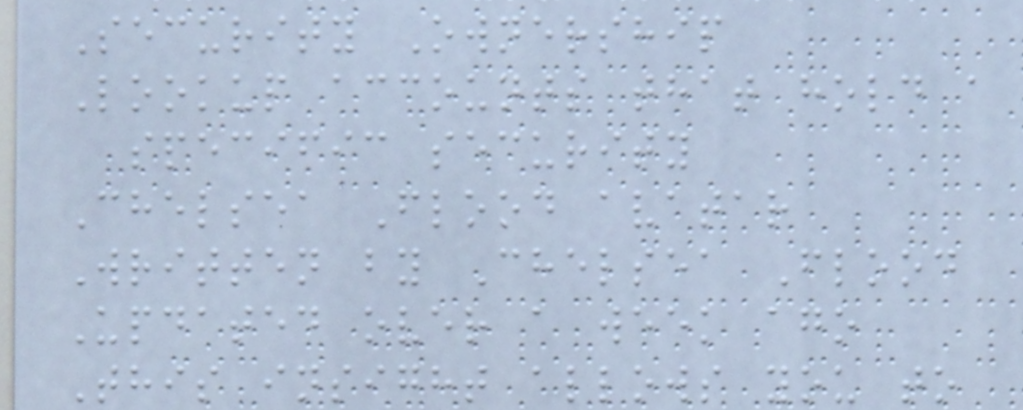Security Ownership
Lookup accounts that hold a
specific security
Chelsea Flood avatar
Written by Chelsea Flood
Updated over a week ago
This insight allows you to
